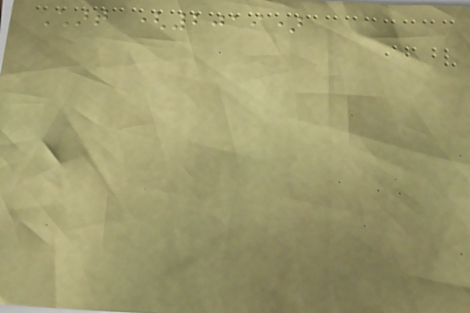Chart (2019)
